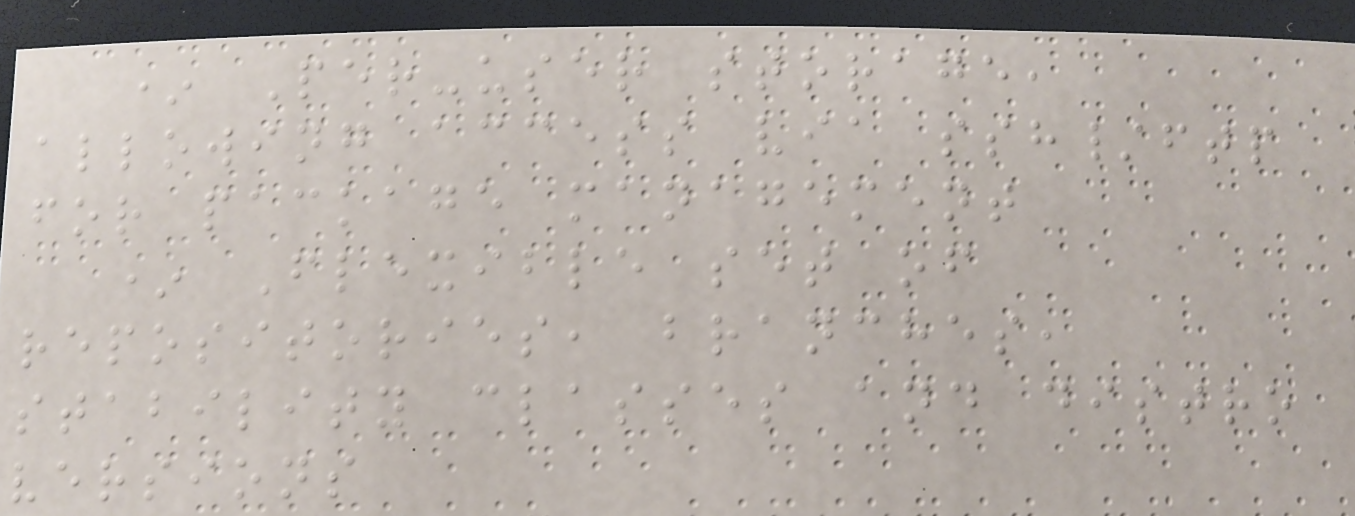* Per-user storage,
allowing access via ssh/ftp
for package management
* Flexible set of
repositories, branches,
stability classes and distro
versions
